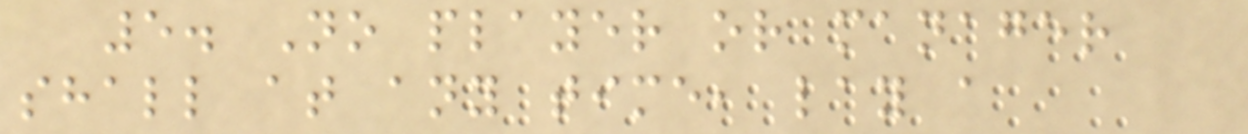5. No player or manager
shall at any time, lay a
